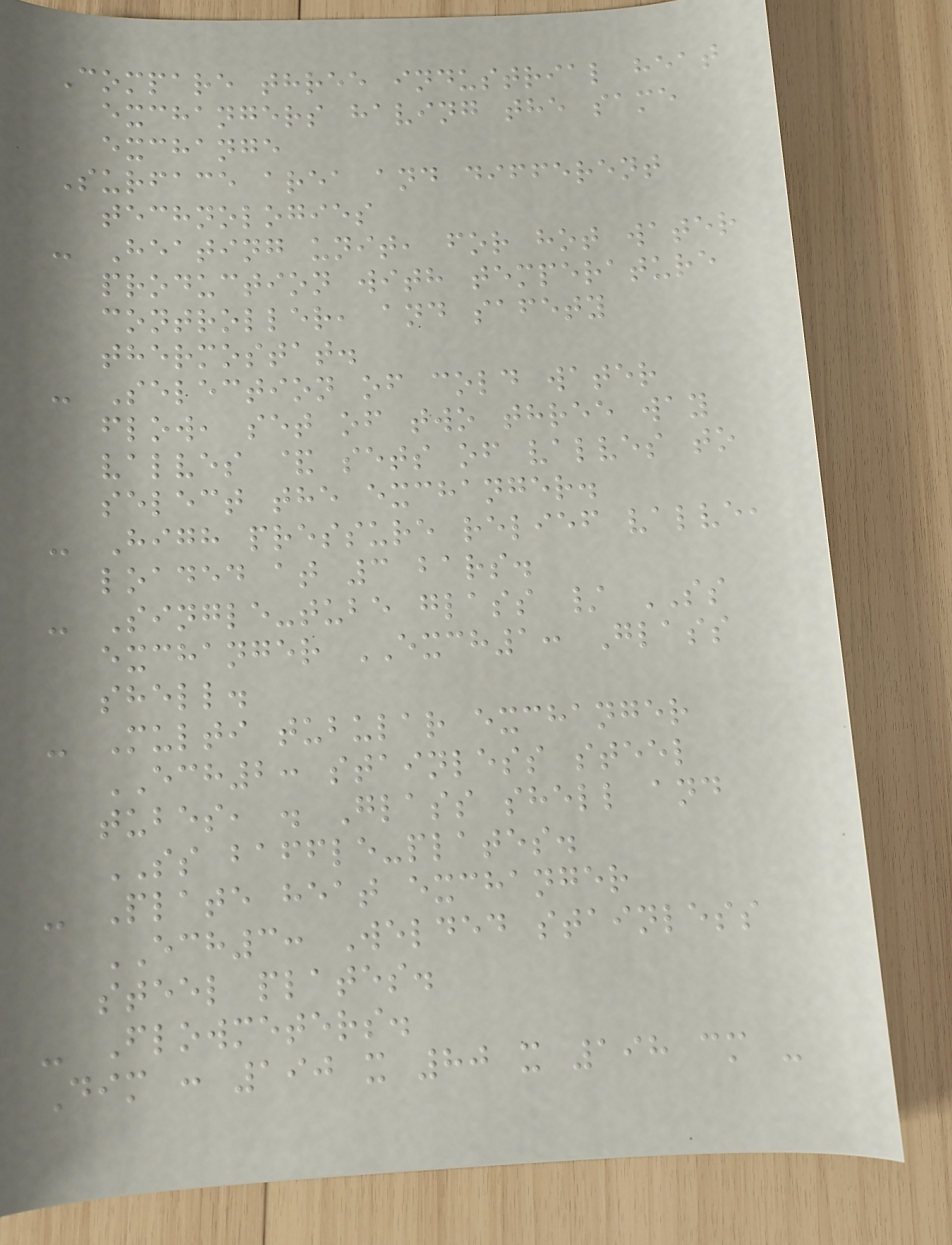Compare three industrial heat
exchangers having the same
exchange
Surface area and different
technologies
- Heating unit, for hot water
production with temperature
controller, and safety
thermostat.
- Selection of cold water
flow, set of two three way
valves & sets of valves to
select the exchanger.
- High pressure relief valve,
loaded at 3 bars.
- Single-tube glass / SS
exchanger EXCH1: Glass
shell.
- Multi tubular exchanger
ECH2: stainless steel
tubes, . Glass shell and
SS baffle-plates.
- Plate heat exchanger
ECH3: Welded stainless
steel plates.
- Flowmeters.
Dim : 190 x 80 x 198 cm -
